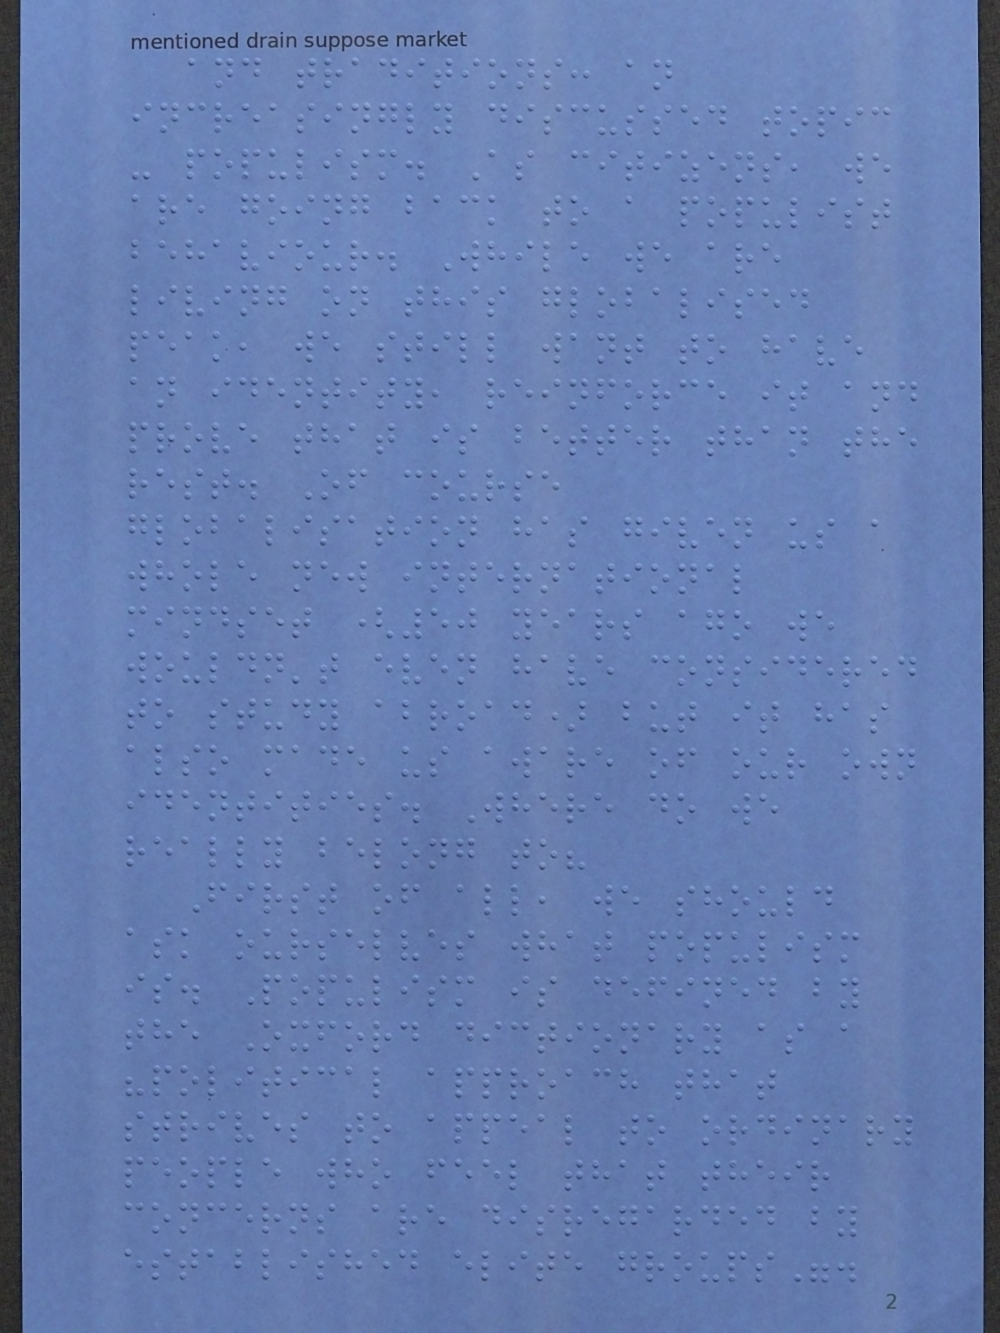and traditions: an
increasingly discussed topic
- populism. As citizens, we
are going back to a populist
behaviour. While we are
living on this globalised
peak, we still want to have
an identity, reinforce it and
prove that is better than the
rest. Of course
globalisation has given us a
whole new international
mindset (50 years ago we
wouldn't even have considered
to study abroad) but it has
also made us aware of our own
identities. Where do we
really belong to?
First of all, we should
ask ourselves what populism
is. Populism is defined by
the Oxford dictionary as a
"political approach that
strives to appeal to ordinary
people who feel that their
concerns are disregarded by
established elite groups".
